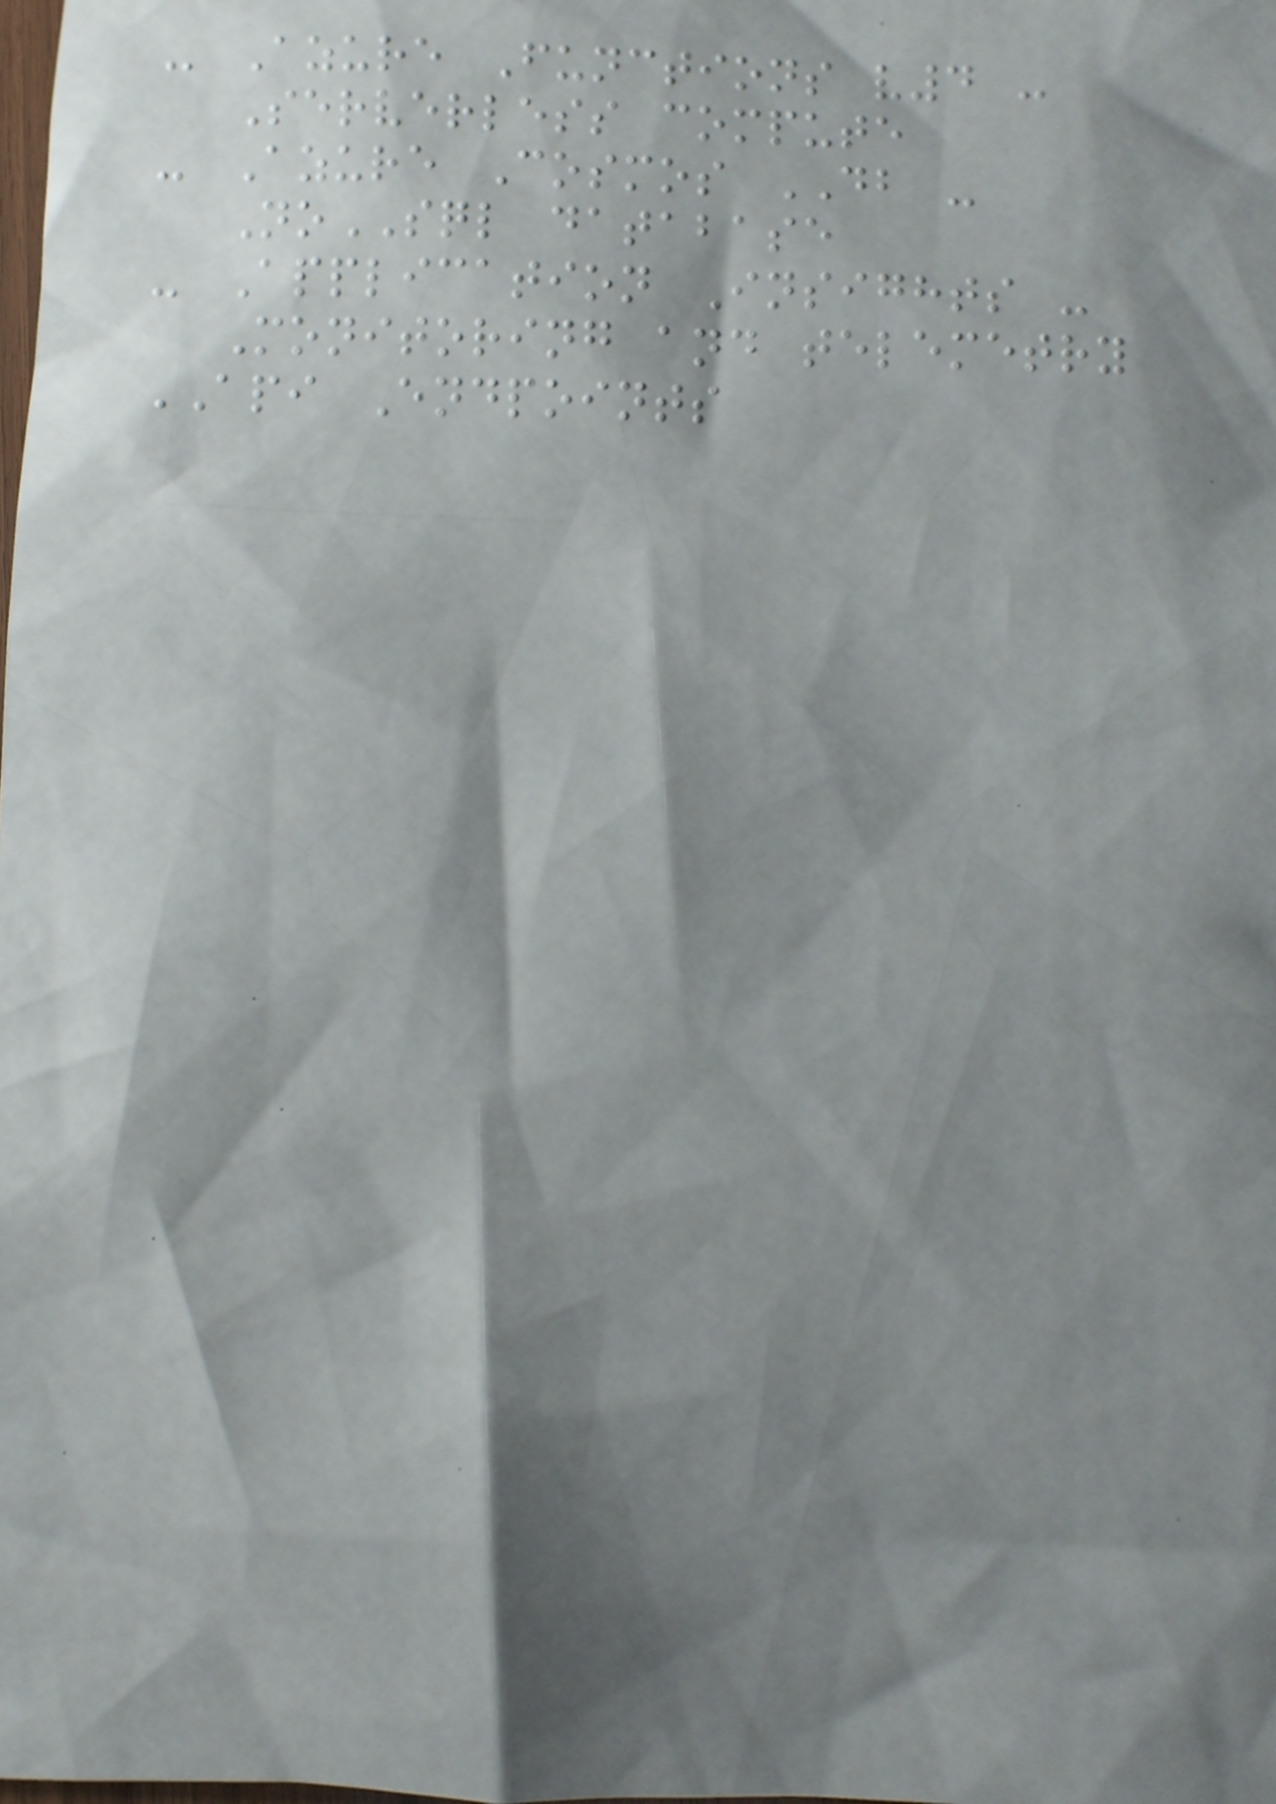- Azure Functions v4 -
Serverless compute
- Azure Cosmos DB -
NoSQL database
- Application Insights -
Monitoring and telemetry
API Endpoints
